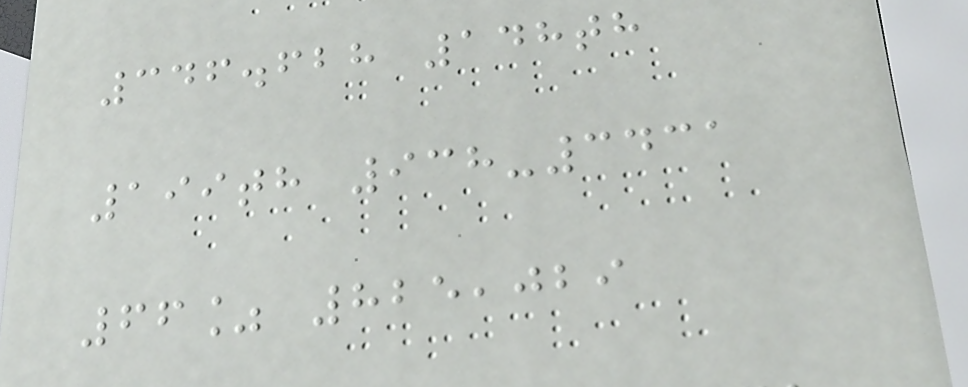346.628 148th
199th 938-3431
66% 825,029
